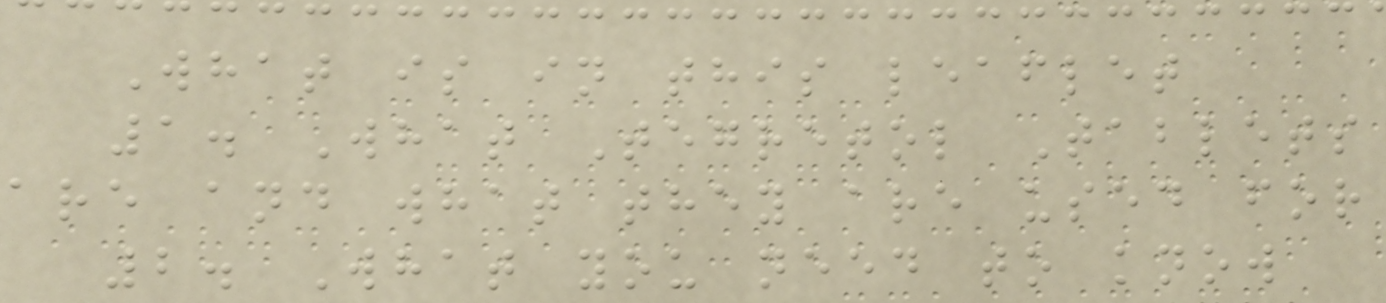What is in this leaflet
1. What Tegretol Tablets
are and what they are used for
2. What you need to know
